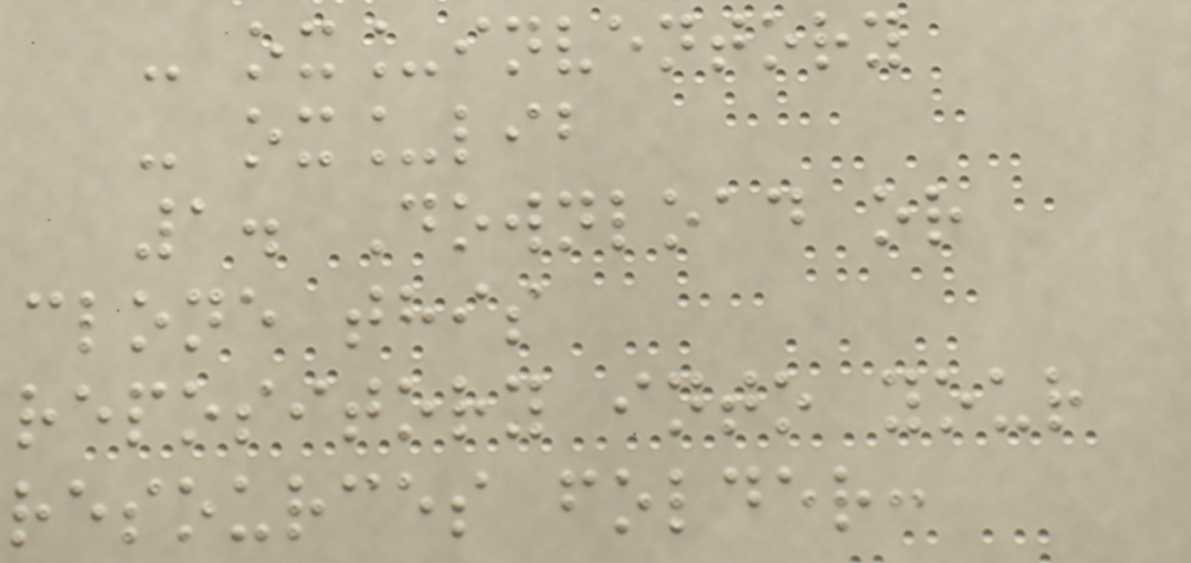- ox_inventory
- ox_lib
1. Download or
clone this
repository into your
resources folder:
